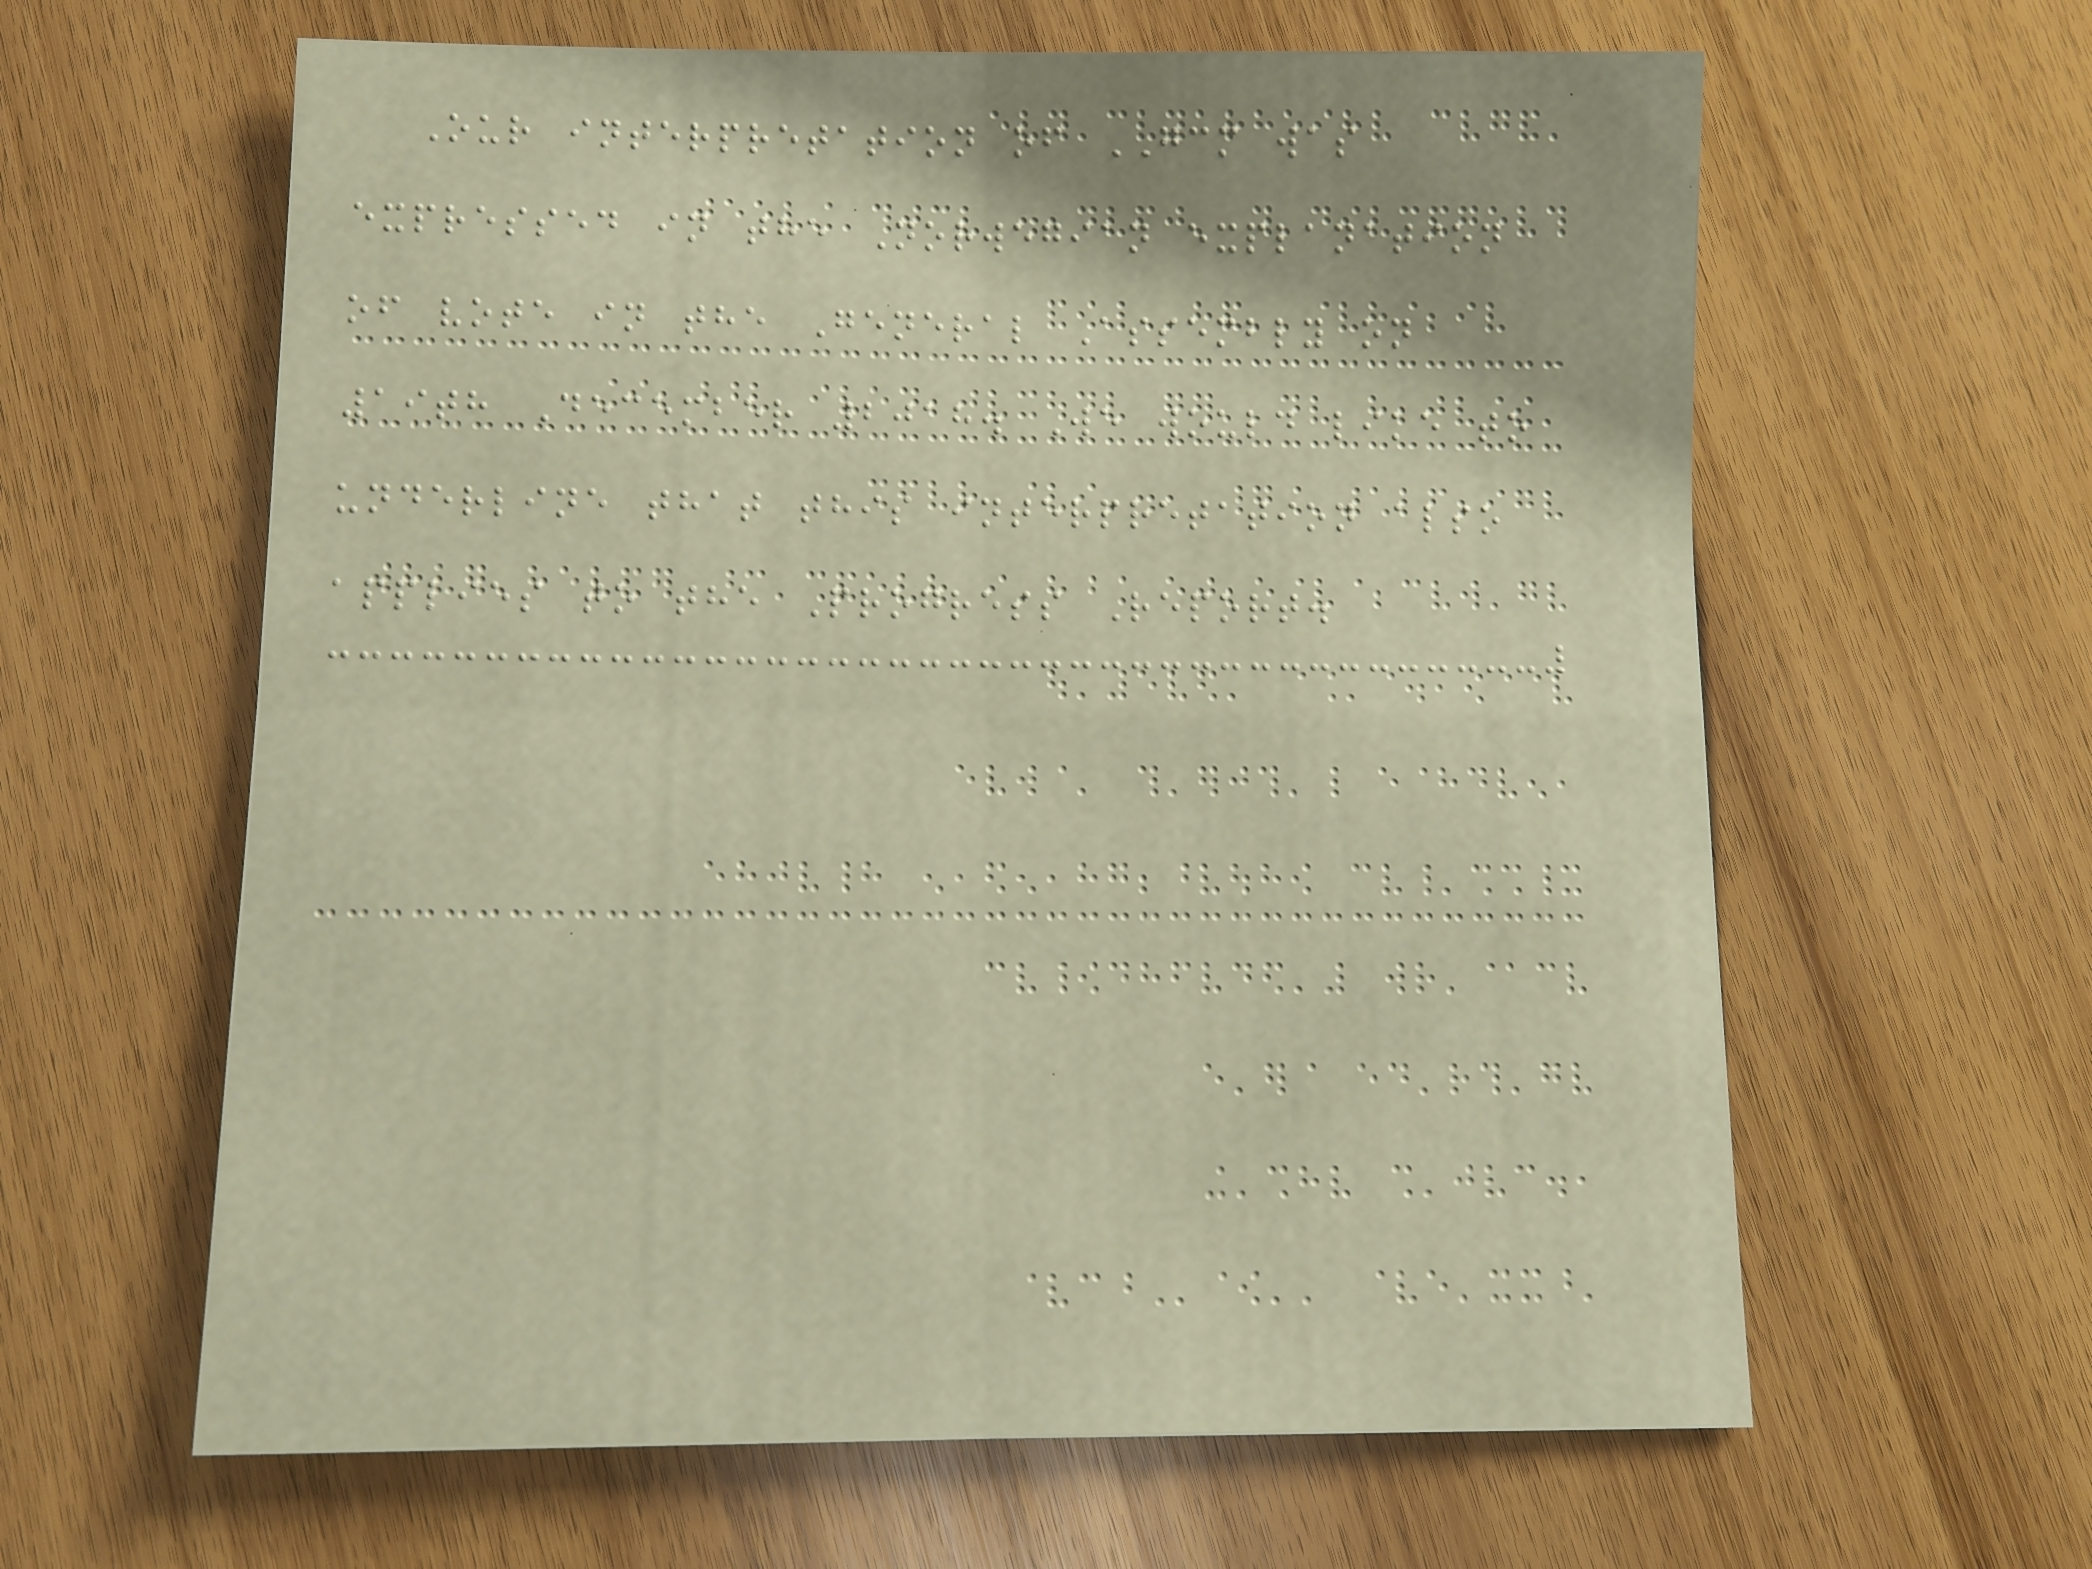Our interpretation of GCM was
expressed in the Norwegian explanation
of vote in the General Assembly on
19th December 2018. We would like to
underline that this interpretation also
applies to the Progress Report.
